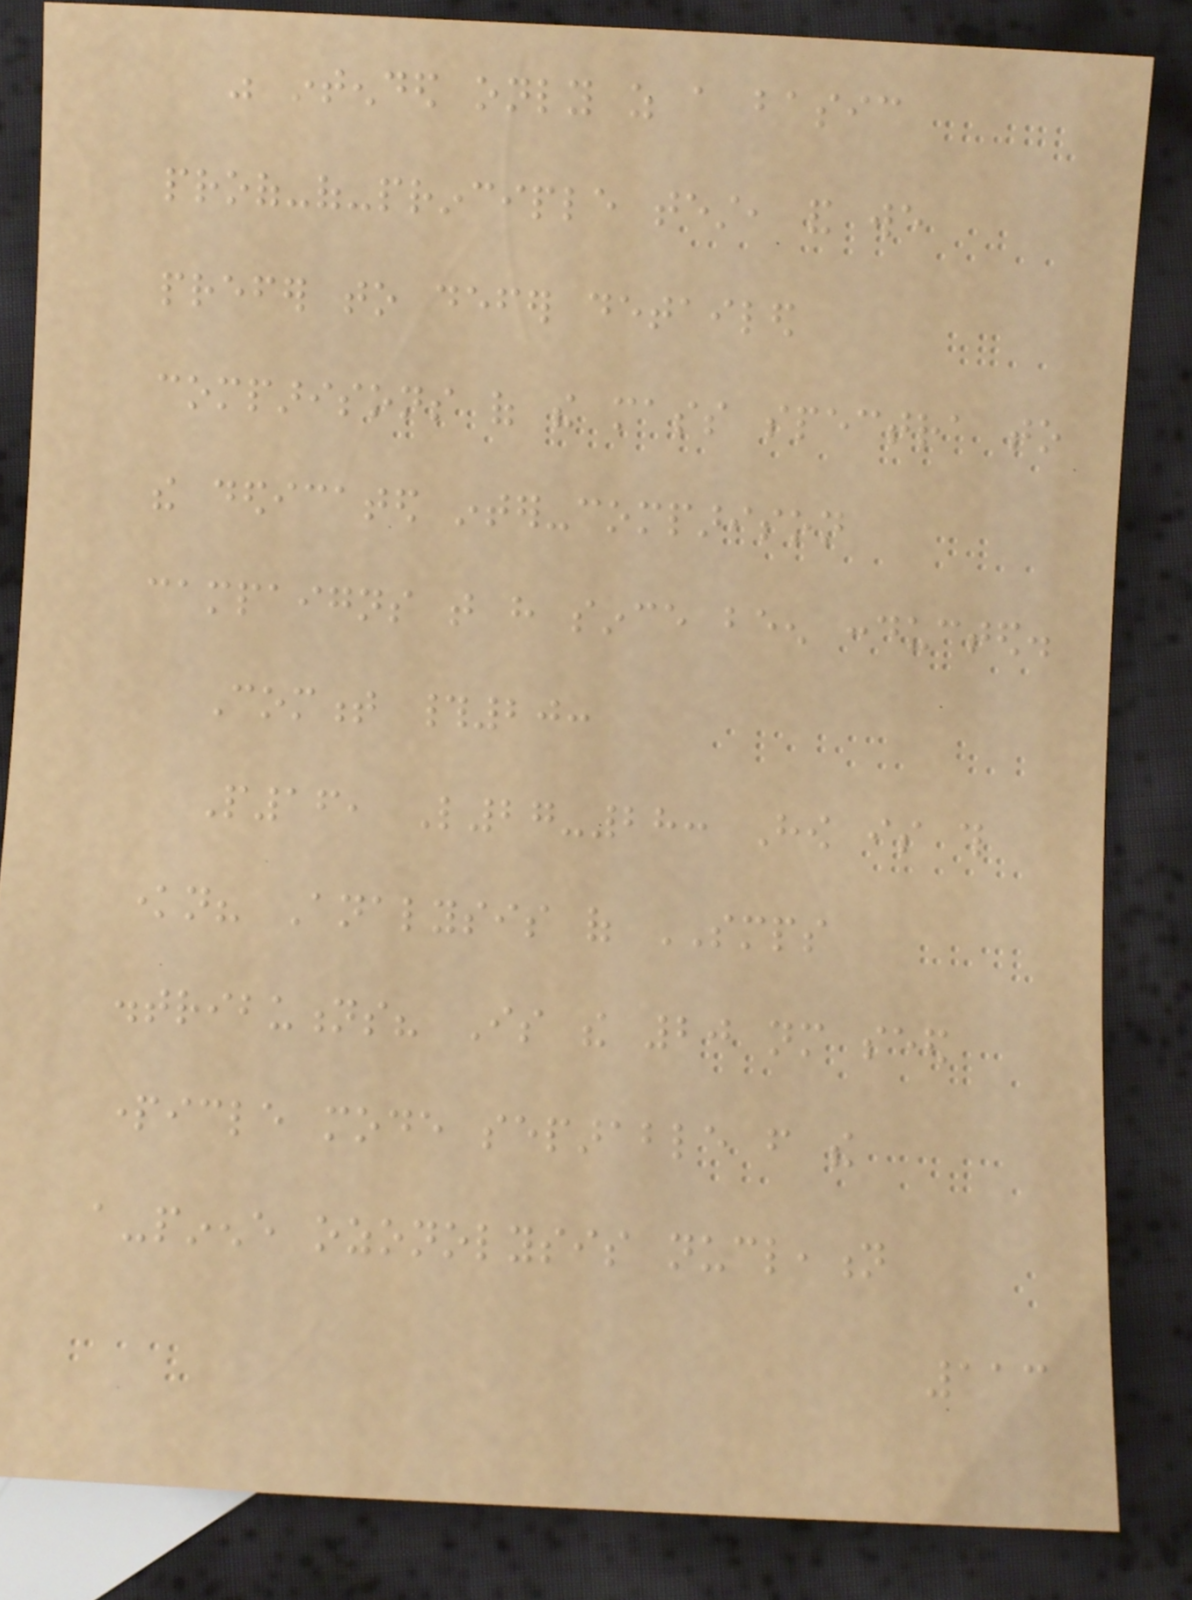was intended only as a basic
proof-of-principle test, and we
prefer to defer detailed
comparisons of the mass spectra to
the dedicated inter-comparison
campaigns that have since been conducted.
Comment #20:
P16, L27-28: How is this
known? Analysis of SMPS
distributions? Is the 20 nm seed
particle mode separable from the
a-pinene ozonolysis nucleation
113
